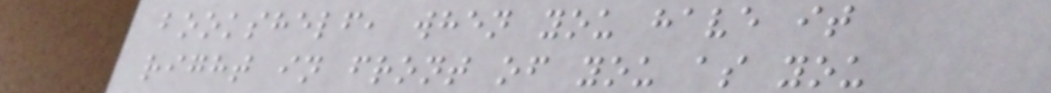bookshelf, when you have it
right in front of you as you
